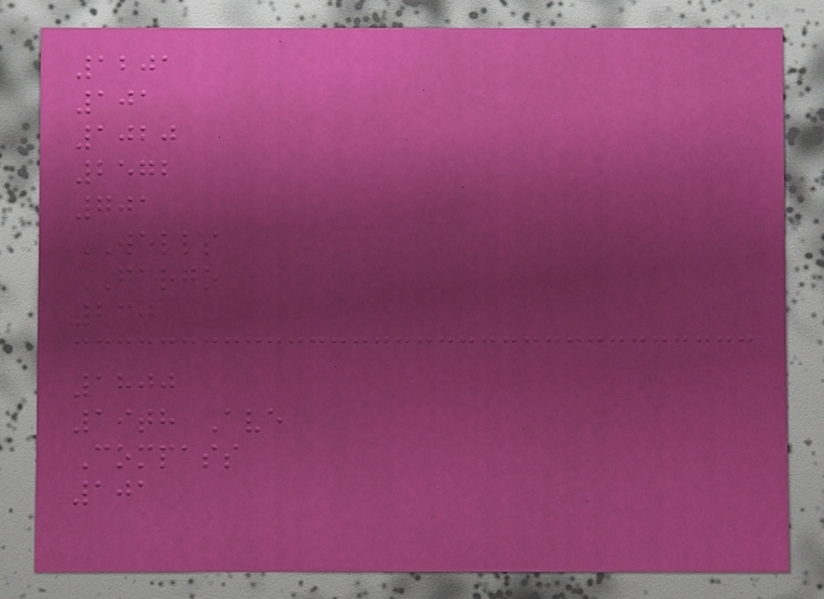1201
101
1020
2572
701
WELLS
FARGO
230
1800
19th Ave
Compass
101
